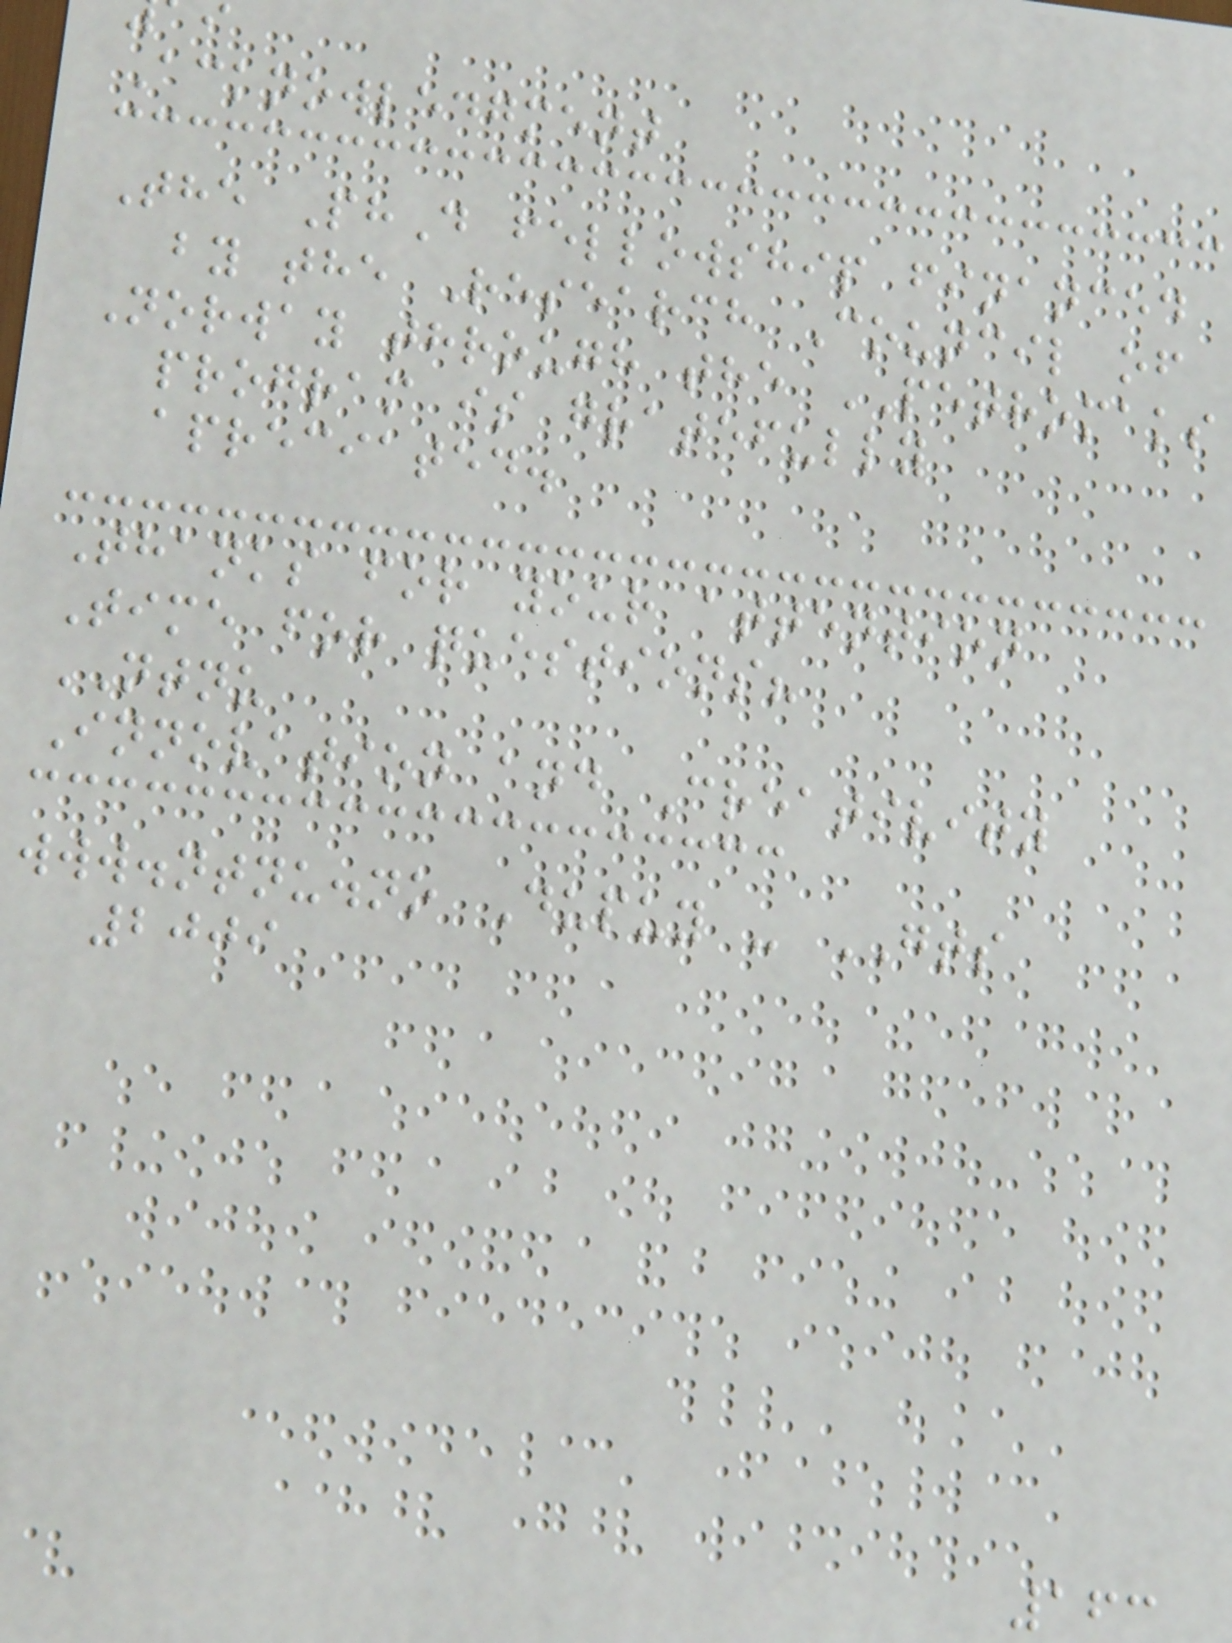Acknowledgment
The PhD fellowship financed
by the Research Council of
Norway through the PETROMAKS
program is gratefully
apreciated.
Thanks for your attention
Time for questions?
NTNU
Innovation and Creativity
www.ntnu.no Dupuy - GTS
2009
163
